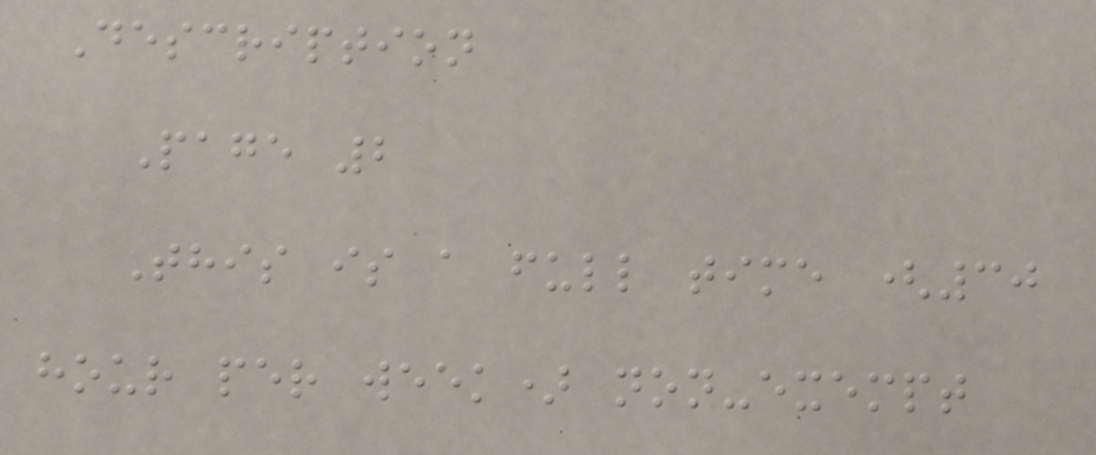Description
Page 2
This is a full time (30
hour per week) non-exempt
